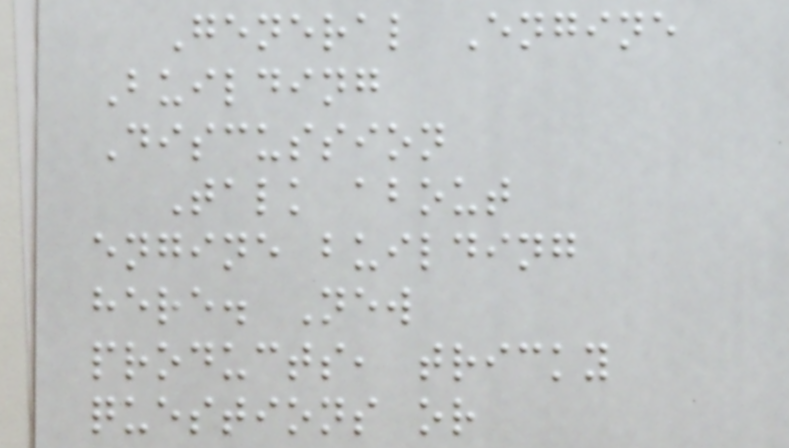General Engine
Building
Discussion
Talk about
engine building
here. New
products, tricky
questions or
